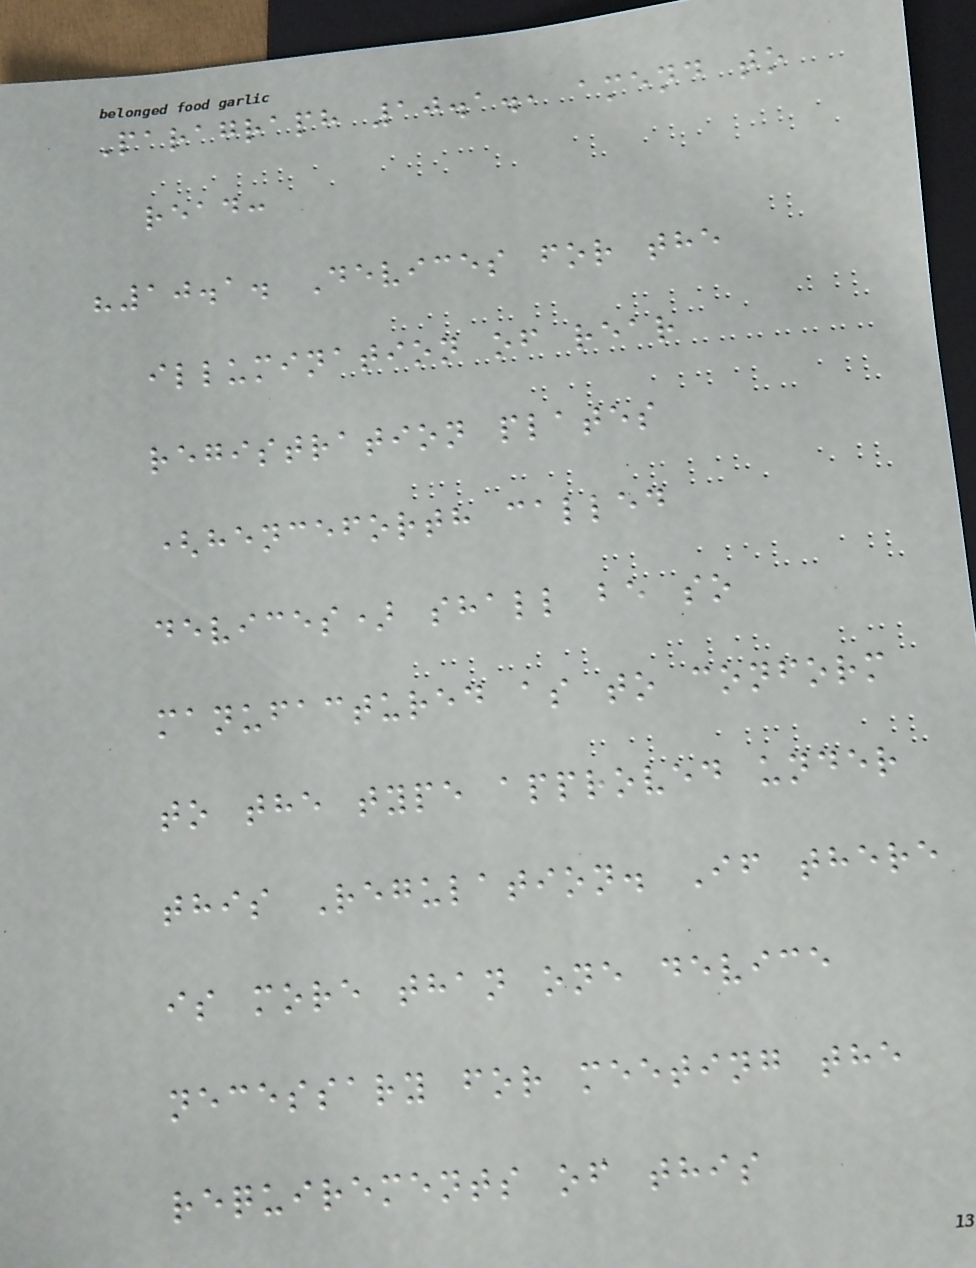Paragraph 10.1., amend to
read:
"10.1. Devices for the
illumination of rear
registration plates
(henceforth called
devices) shall be so
manufactured as to conform
to the type approved under
this Regulation. If there
is more than one device
necessary for meeting the
requirements of this
